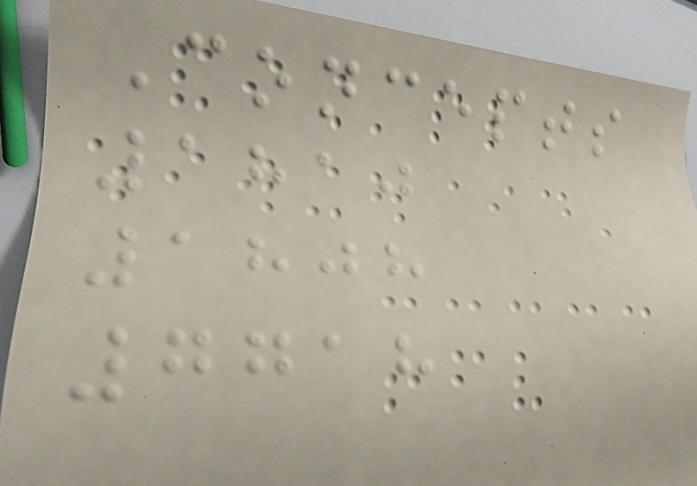Concepts
1810
1808
7718
